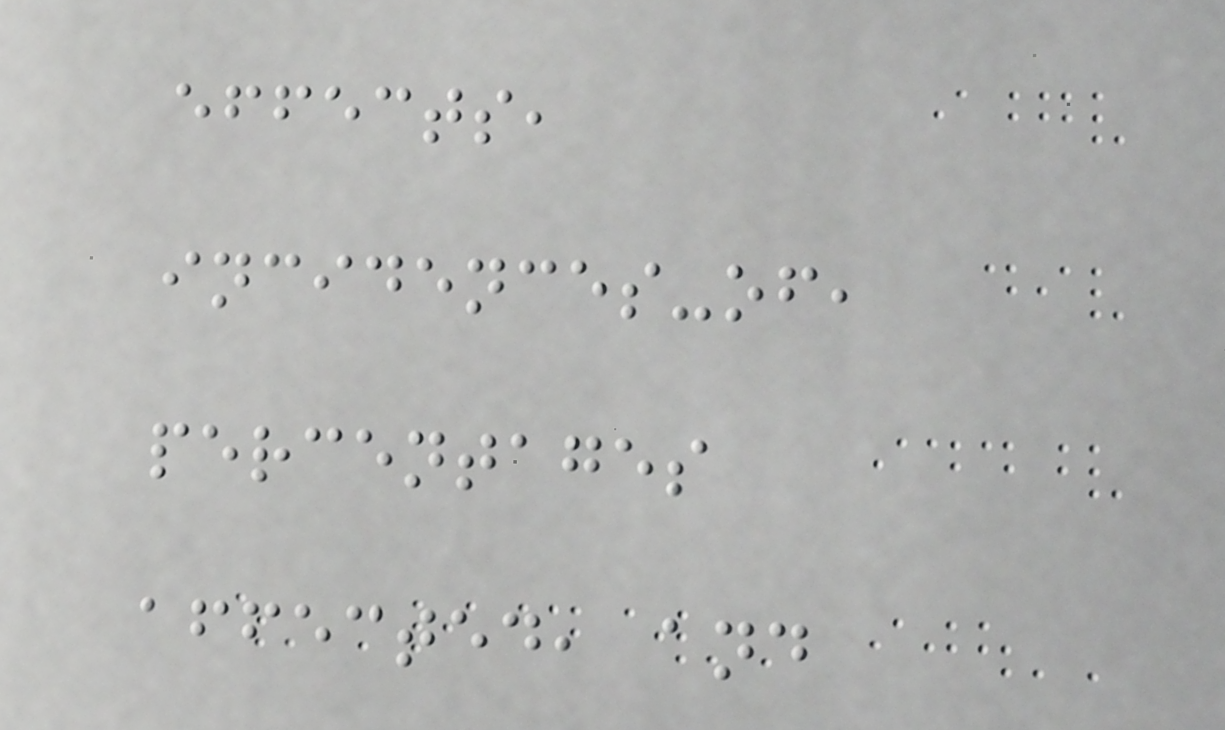effects,
incidences-of,
percentages
affected, and
